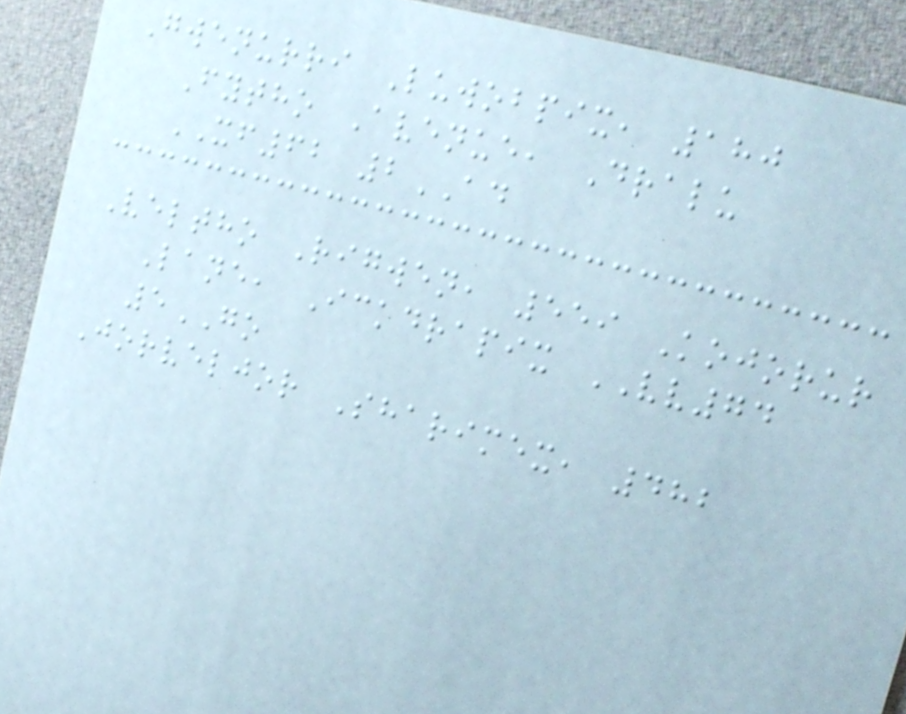Gwenurri Luwobpix, 180
Fytho Avenue, Dralu
XF62 2AD
Veltho Rigwen, 559 Kojorur
Lane, Ickdrapix VV74
5GO
Jorveljor Sharimex, 482
